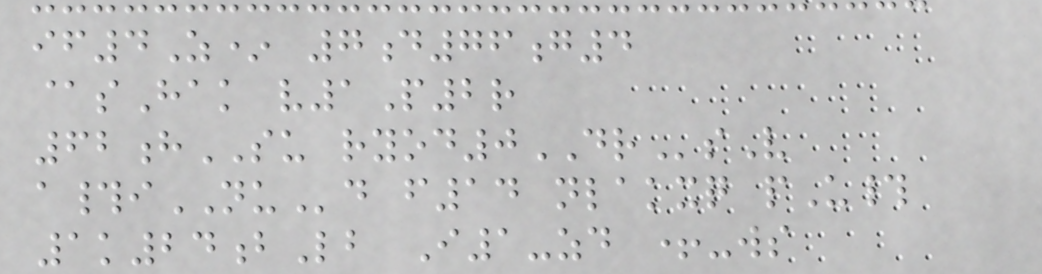if4Z* 7d76g4
@sHak v1P2r
62hSU ryod0DRsV
a#iNUd f14 nlakxq pU#
1k24bLb I1-zd +-ws
